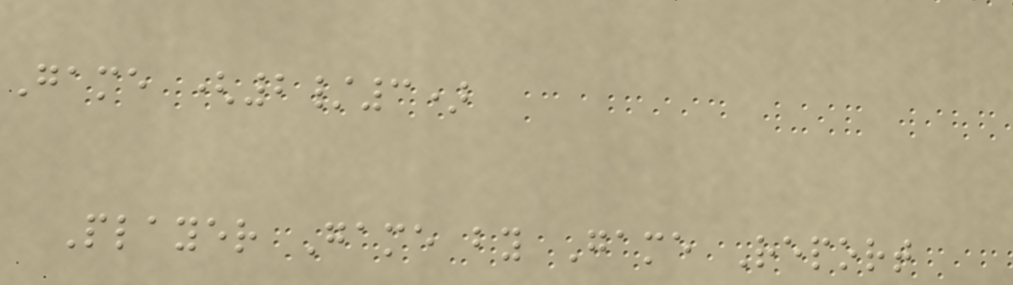Game (2/3)
Player Game by Game Report
